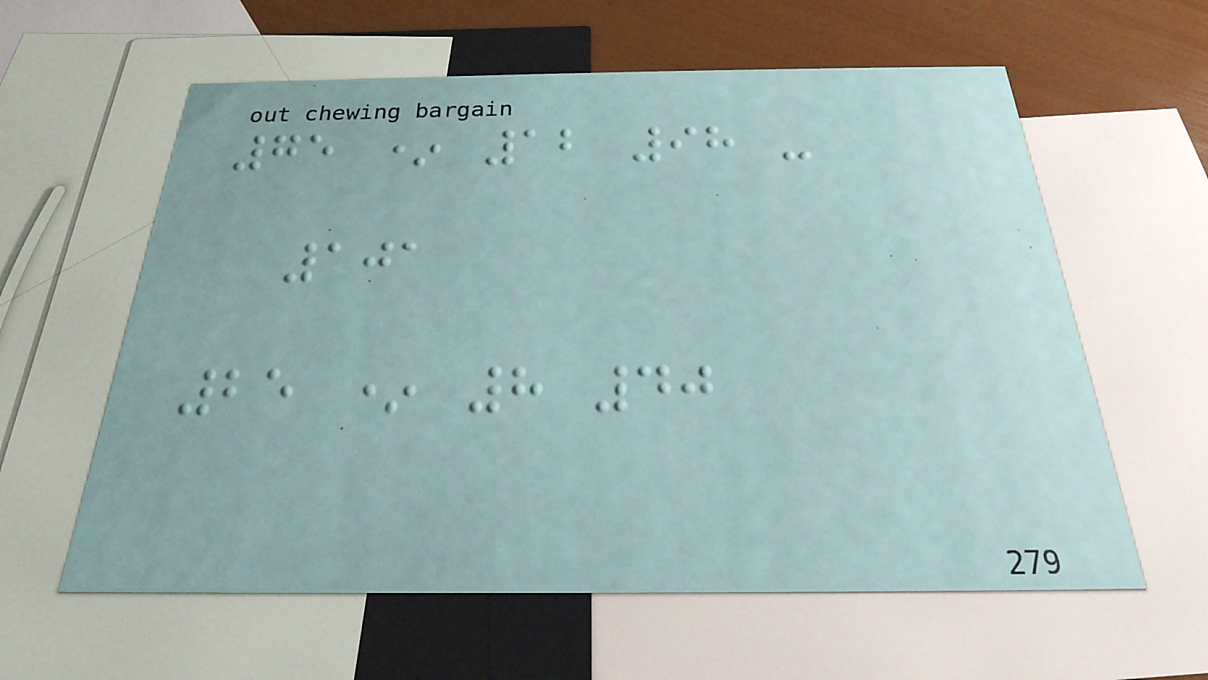75 * 12 98 -
101
25 * 8 40
